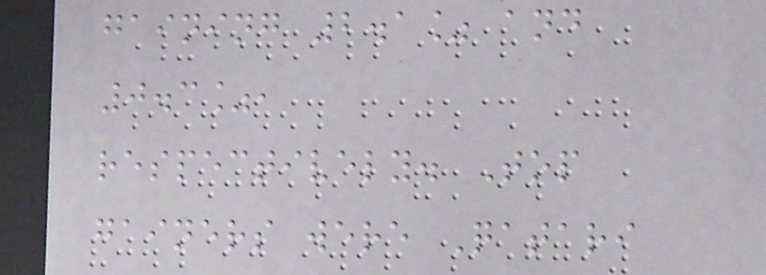gaining 2.1% and
0.3%,
respectively. Top
gainers were Qatari
